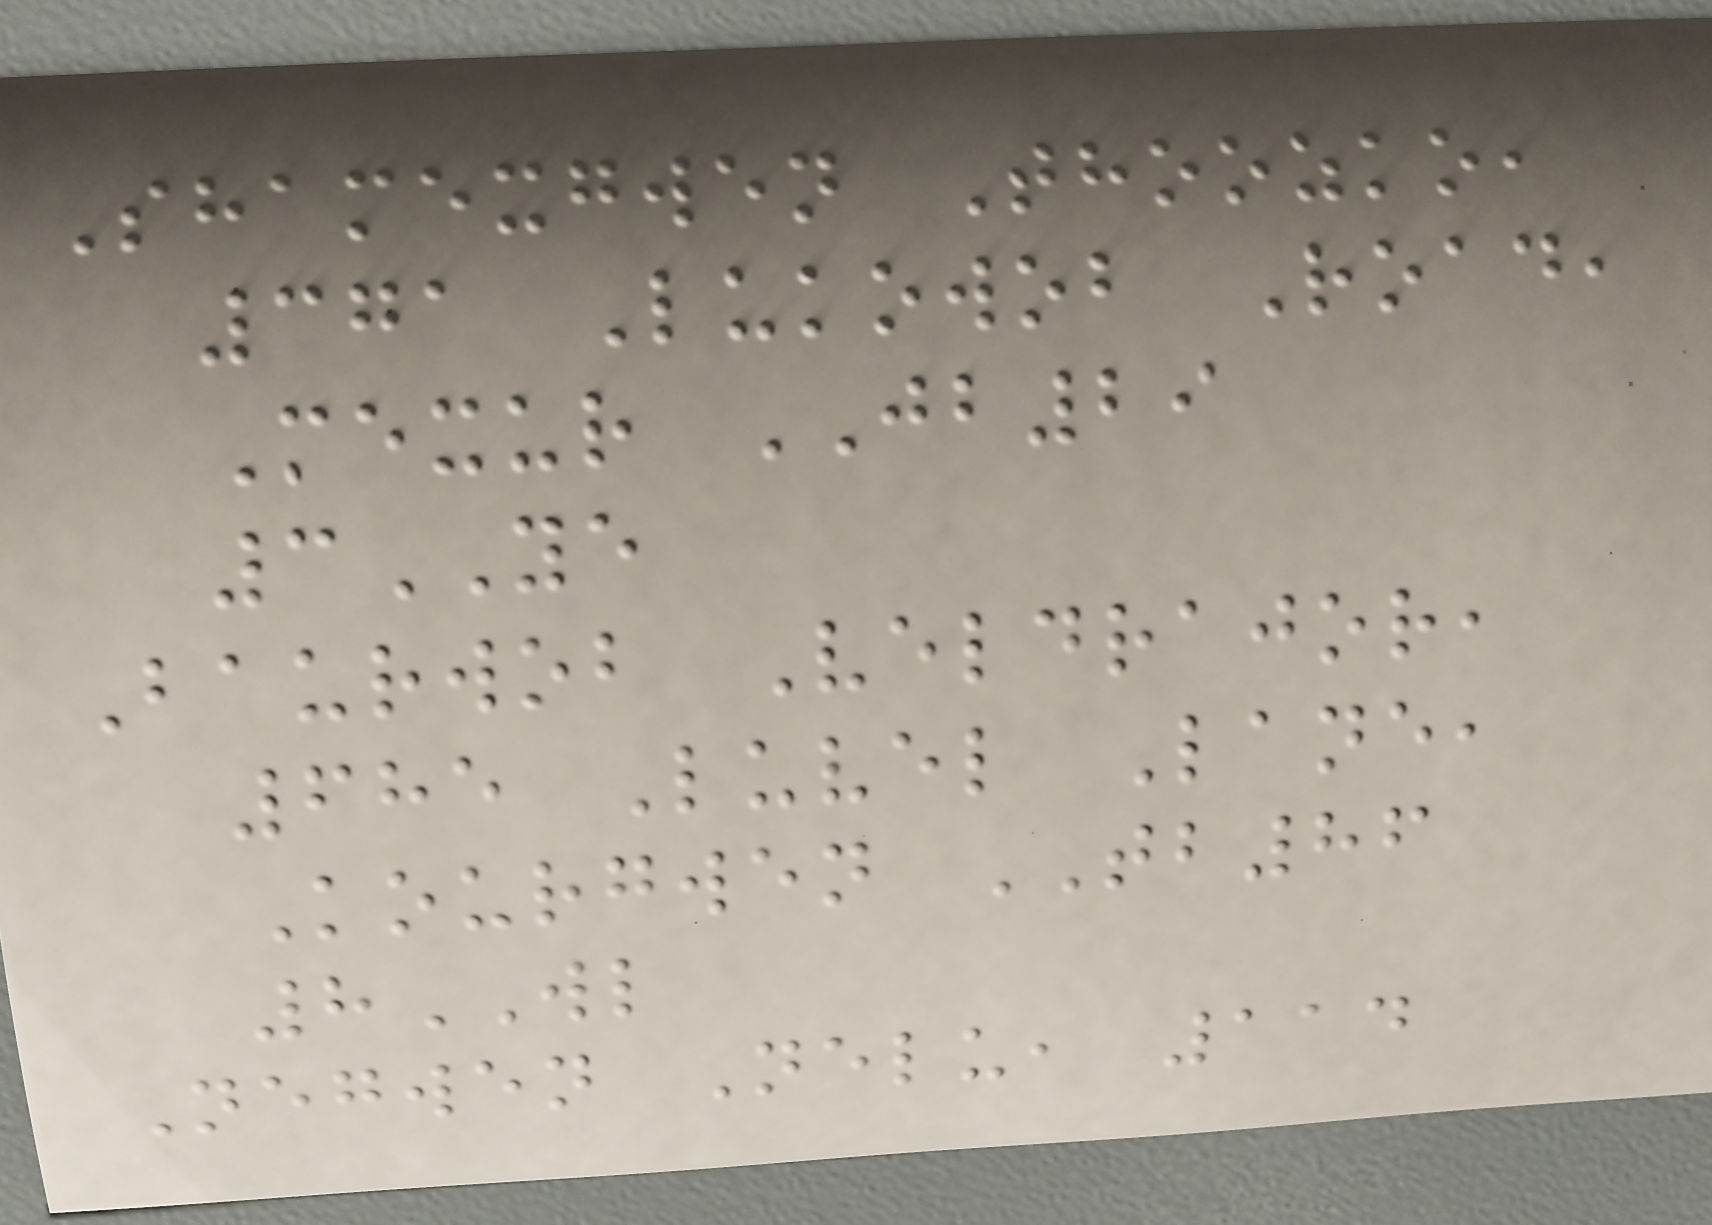Shamexgwen Thoozko,
371 Lukowob Road,
Mexur JB29
3YE
Baurwob Veldrajor,
685 Luvel Lane,
Kourgwen TB86
8WL
Negwen Nelu, 114
